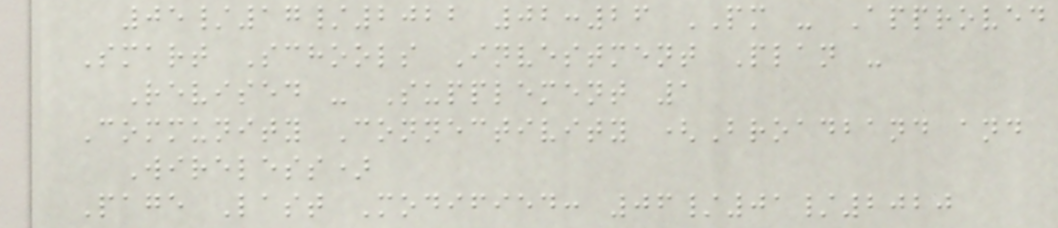05/17/2022 02:26 PM - Approved
Smart Schools Investment Plan -
Revised - Supplement 1
Community Connectivity (Broadband and
Wireless)
Page Last Modified: 06/01/2020
